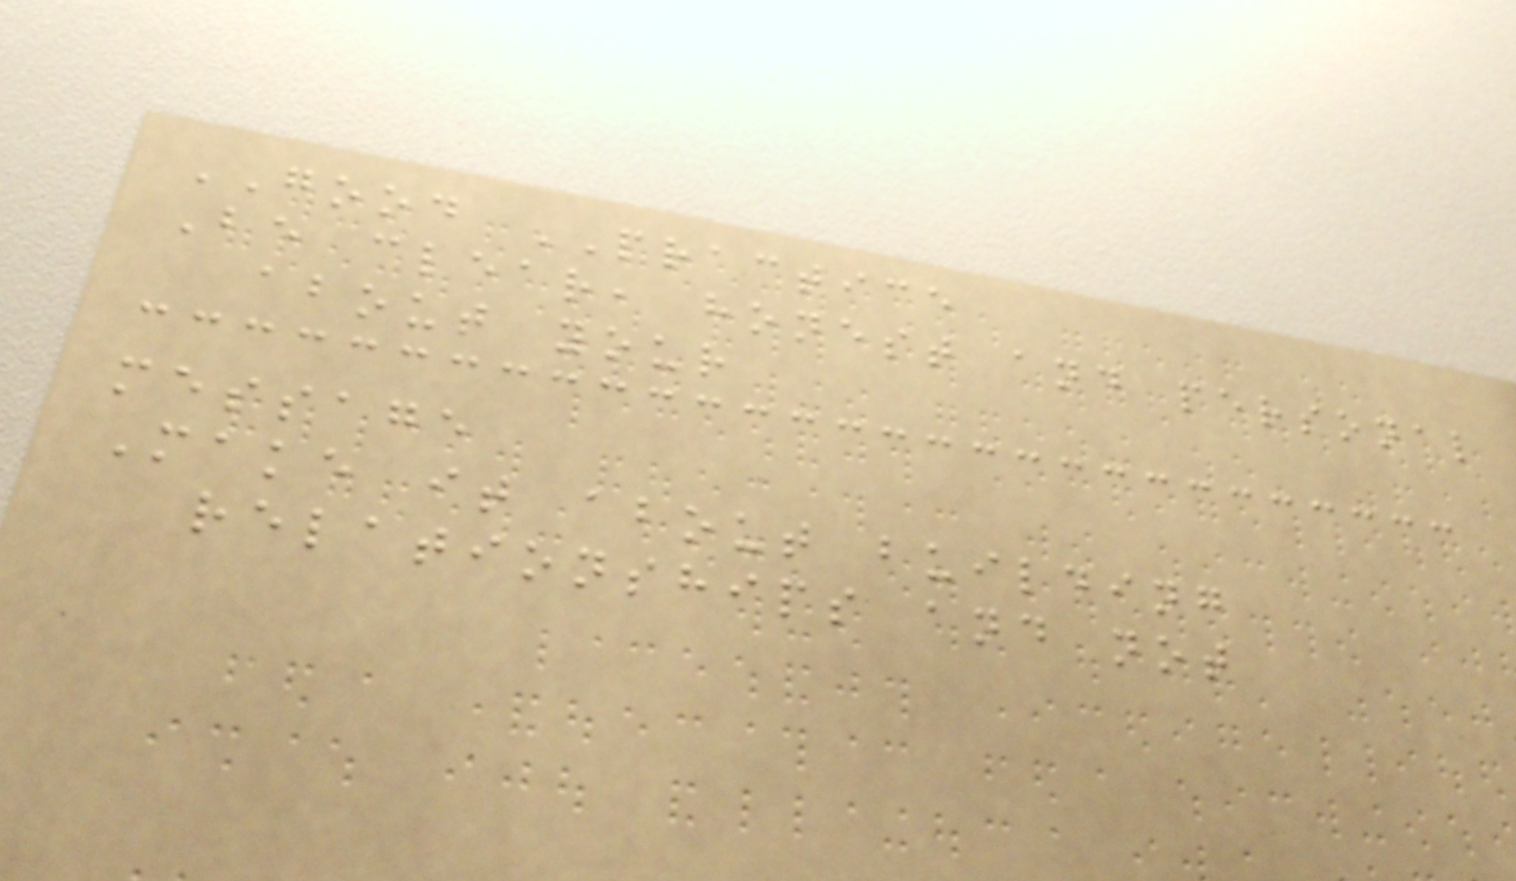GOOD PRACTICE
Be clear, honest and personal
about your
message
Make it about building
relationships and not
